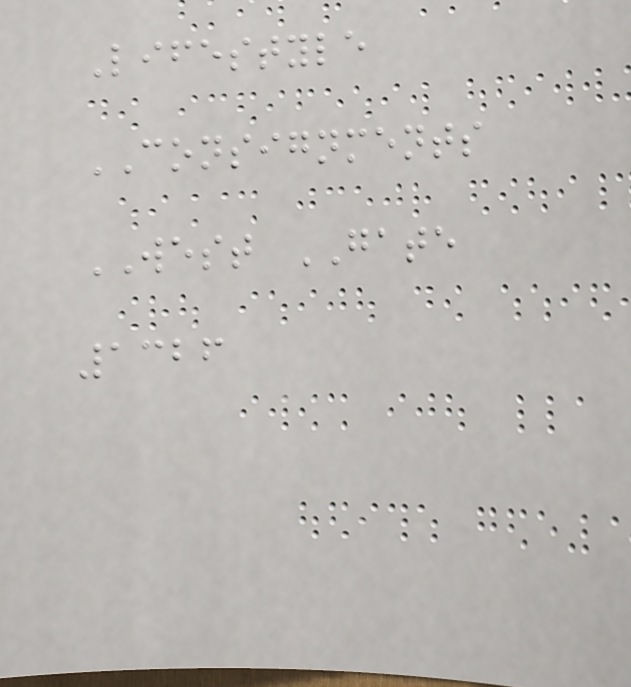Lifestyle
CONSIGNMENTS
WEST GATE
1326
